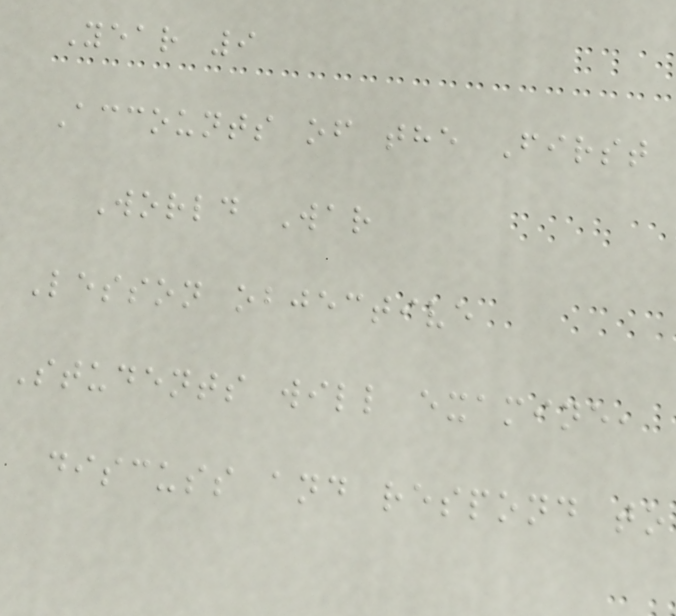Year 9
Accounts of the First
World War
Lesson objective
Students will examine,
discuss and respond to
